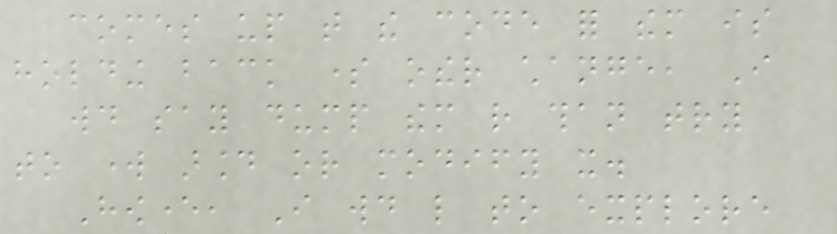comes up that the code for them is
holding back some other change, I
would say dump them rather than try
to work around or modify it.
However, I would like to explore
